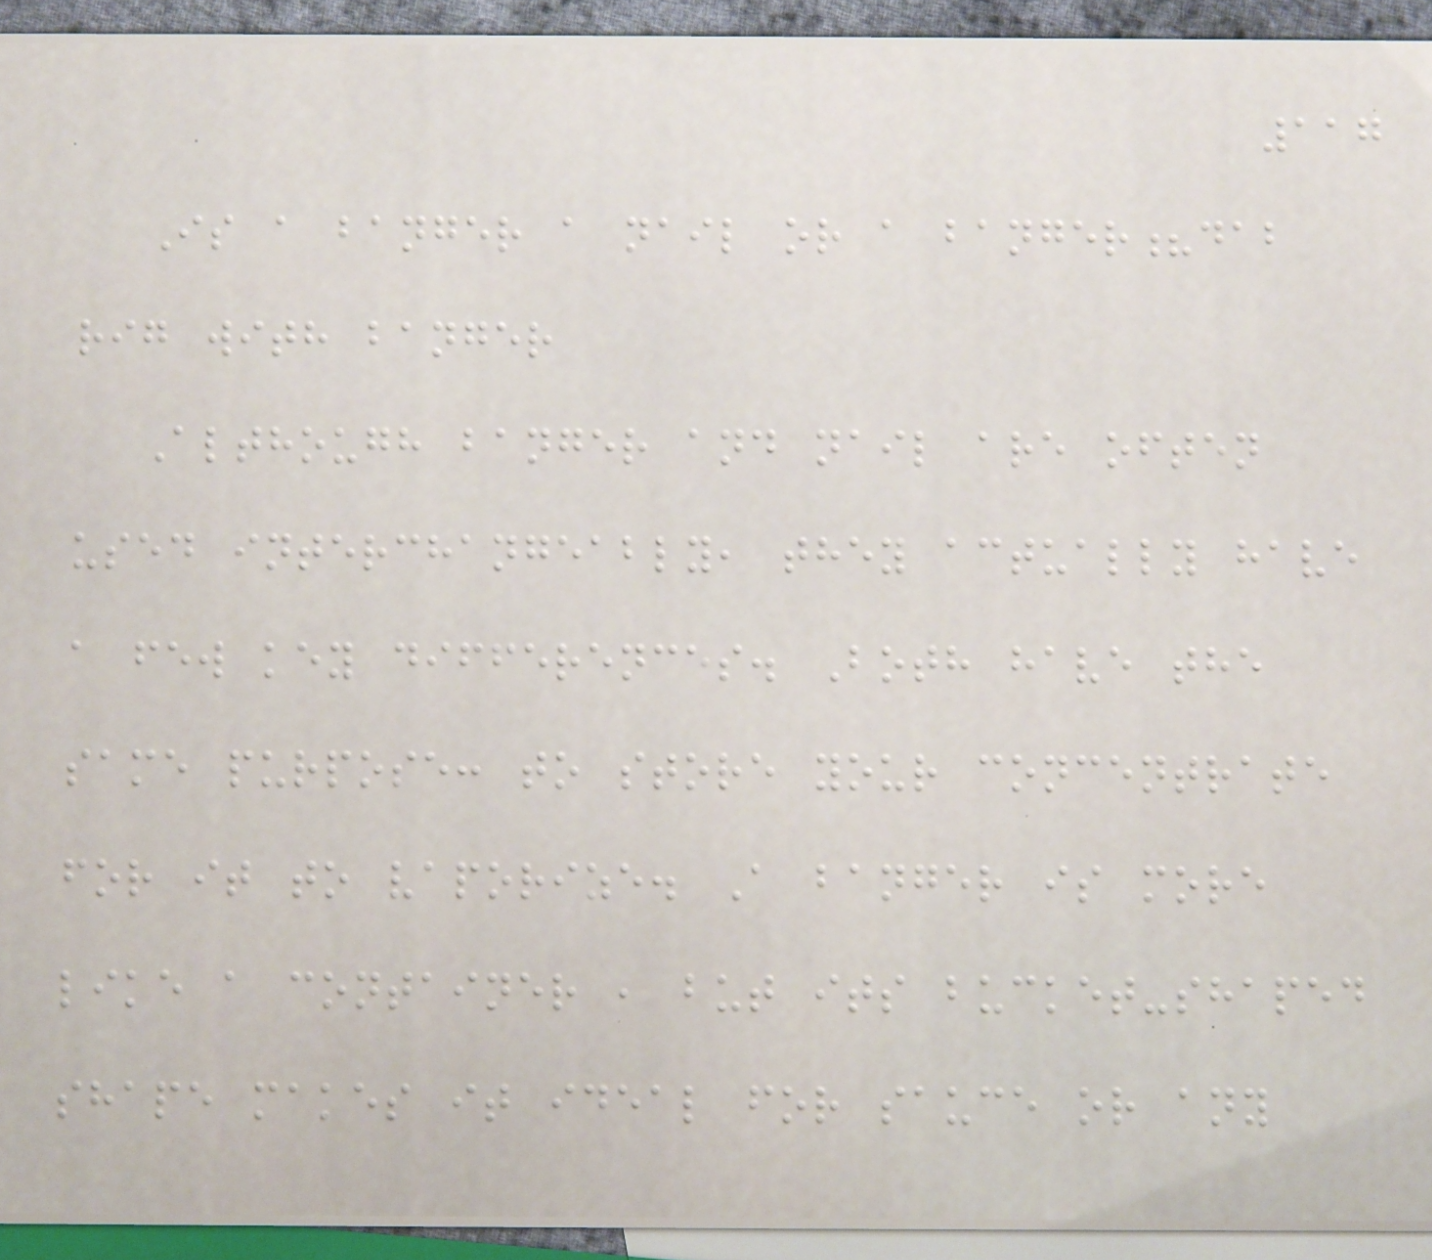117
Is a banger a nail or a banger?dab
rig with banger
Although banger and nail are often
used interchangeably, they actually have
a few key differences. Both have the
same purpose: to store your concentrate
for it to vaporize. A banger is more
like a container , but its bucket-shaped
shape makes it ideal for sauce or any
